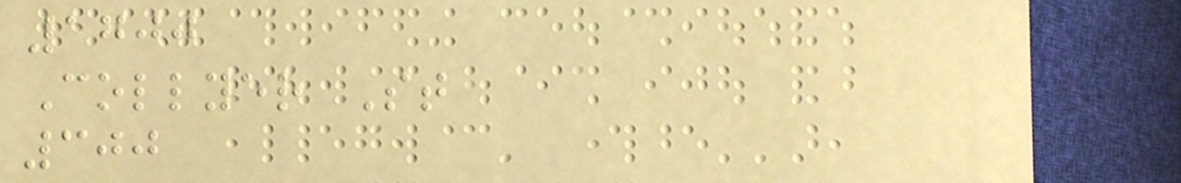1700
Collyer St
300
